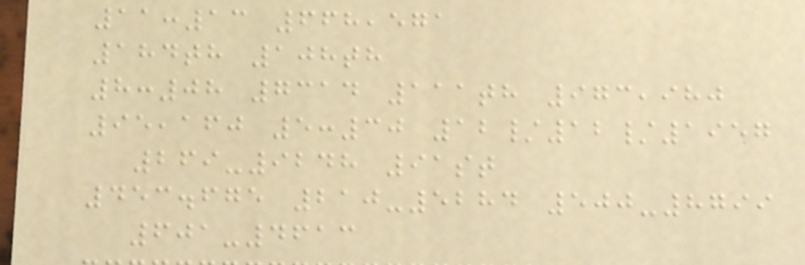11:13 668,571
184th 108th
8:08 7314 111th 973,980
95,160 5:30 12/12/1957
269-9248 91st
453.675 210-5284 500-8799
601-4613
